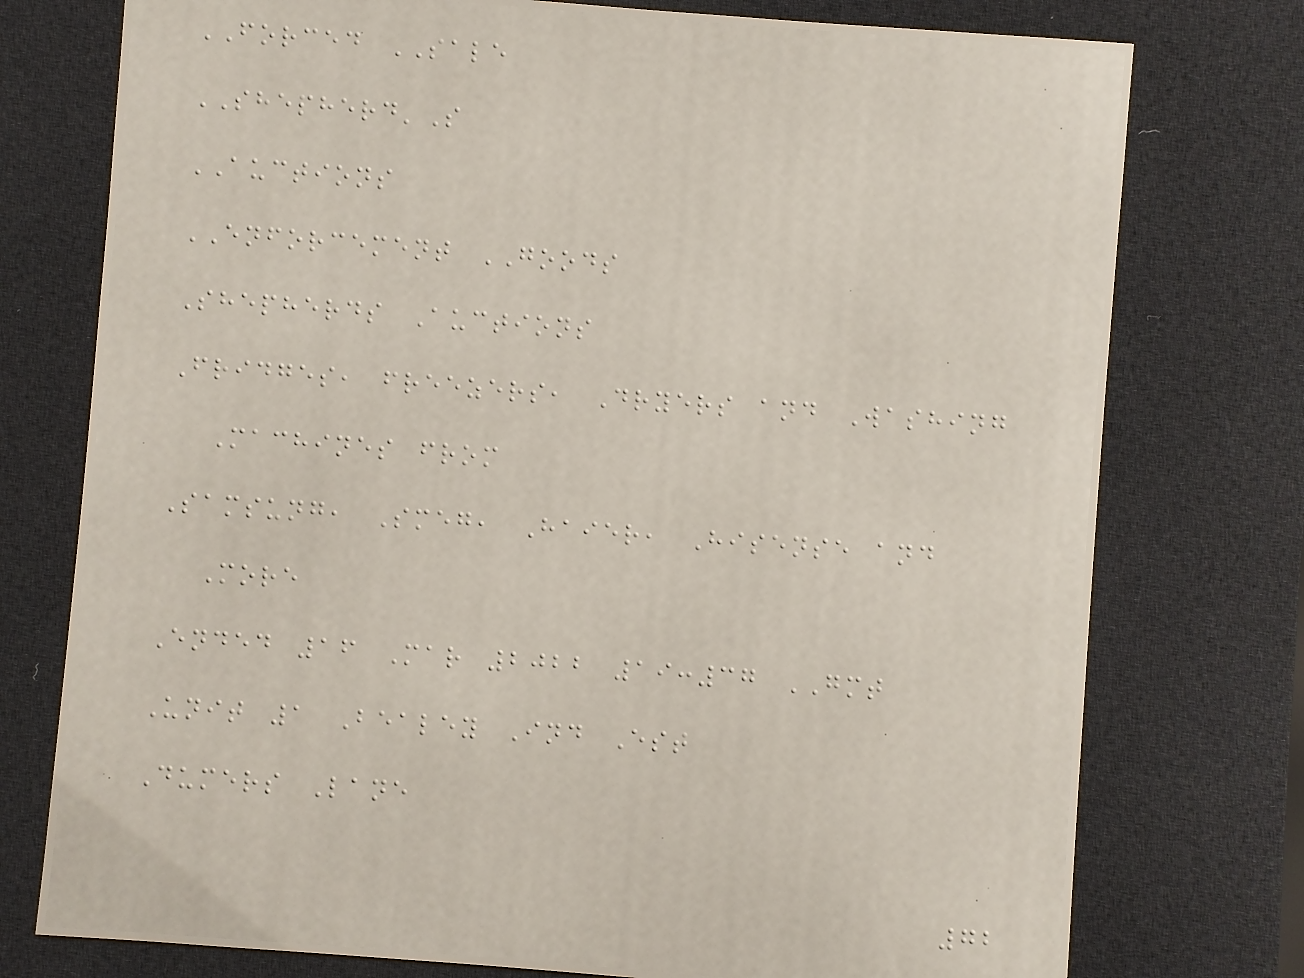FORCED SALE
SHEPHERD'S
AUCTIONS
ENFORCEMENT GOODS
Shepherds Auctions
Fridges, freezers, Dryers and Washing
Machines from
Samsung, Smeg, Haier, Hisense and
More
Ended 16 Mar 2022 19:37 GMT
Unit 1 Bealey Ind Est
Dumers Lane
72
